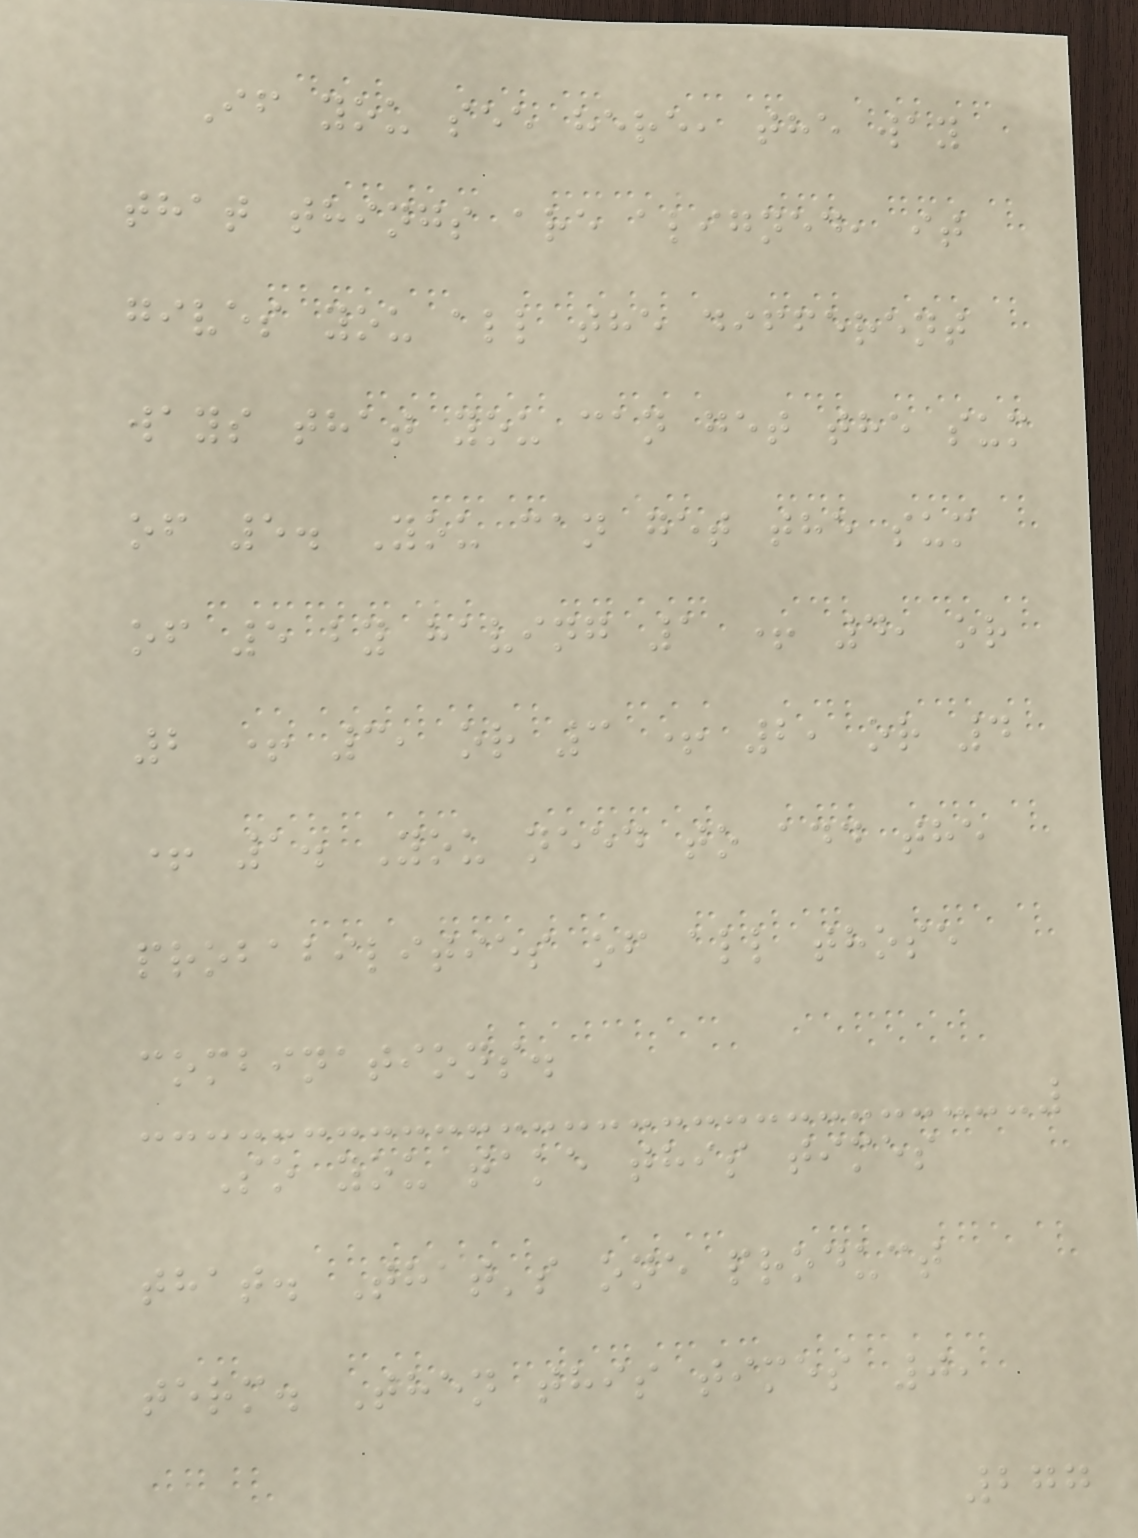If you see here, the way
that things are aligned, it
gives you all the different
ways that you can get the sum
of 5. You can get the sum
of 5 by having 1 + 4, or
2 + 3, or 3 + 2, or 4
+ 1. You need to add the
probabilities of all those
combinations.
So you take this times
that. That's one product
term. Then this times 0,
277
